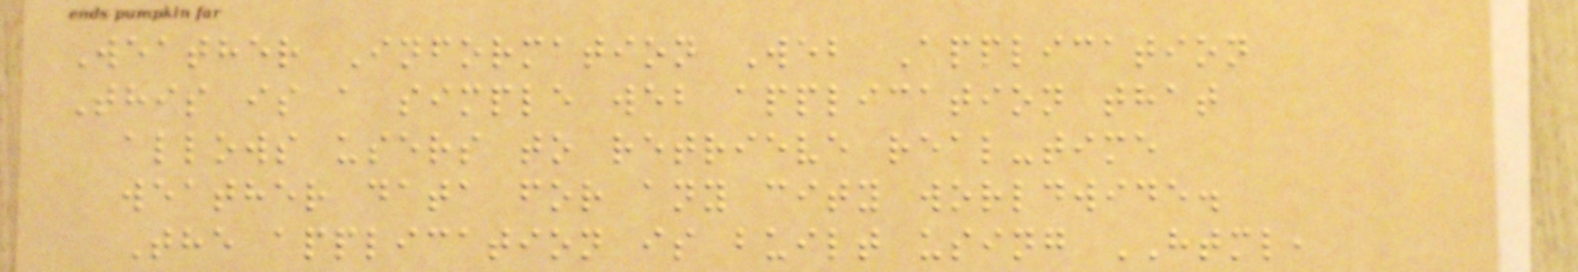Weather Information Web Application
This is a simple web application that
allows users to retrieve real-time
weather data for any city worldwide.
The application is built using HTML,
